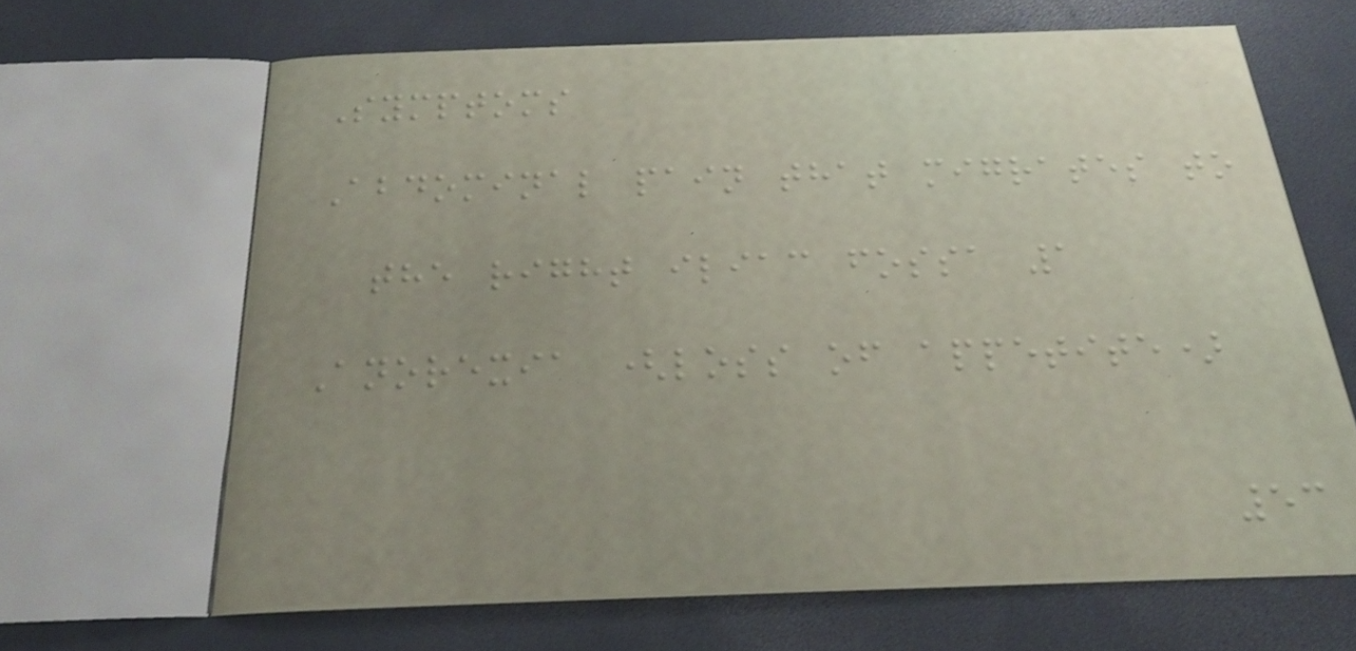Symptoms
Abdominal pain that migrates to
the right iliac fossa 1
Anorexia (loss of appetite)
53
